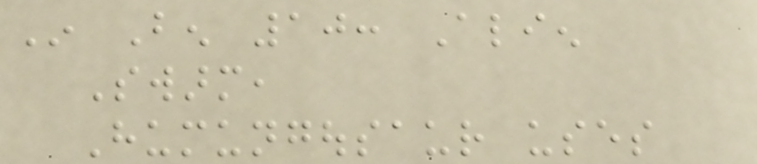In Ben 10: Alien
Swarm,
Humungousaur uses
